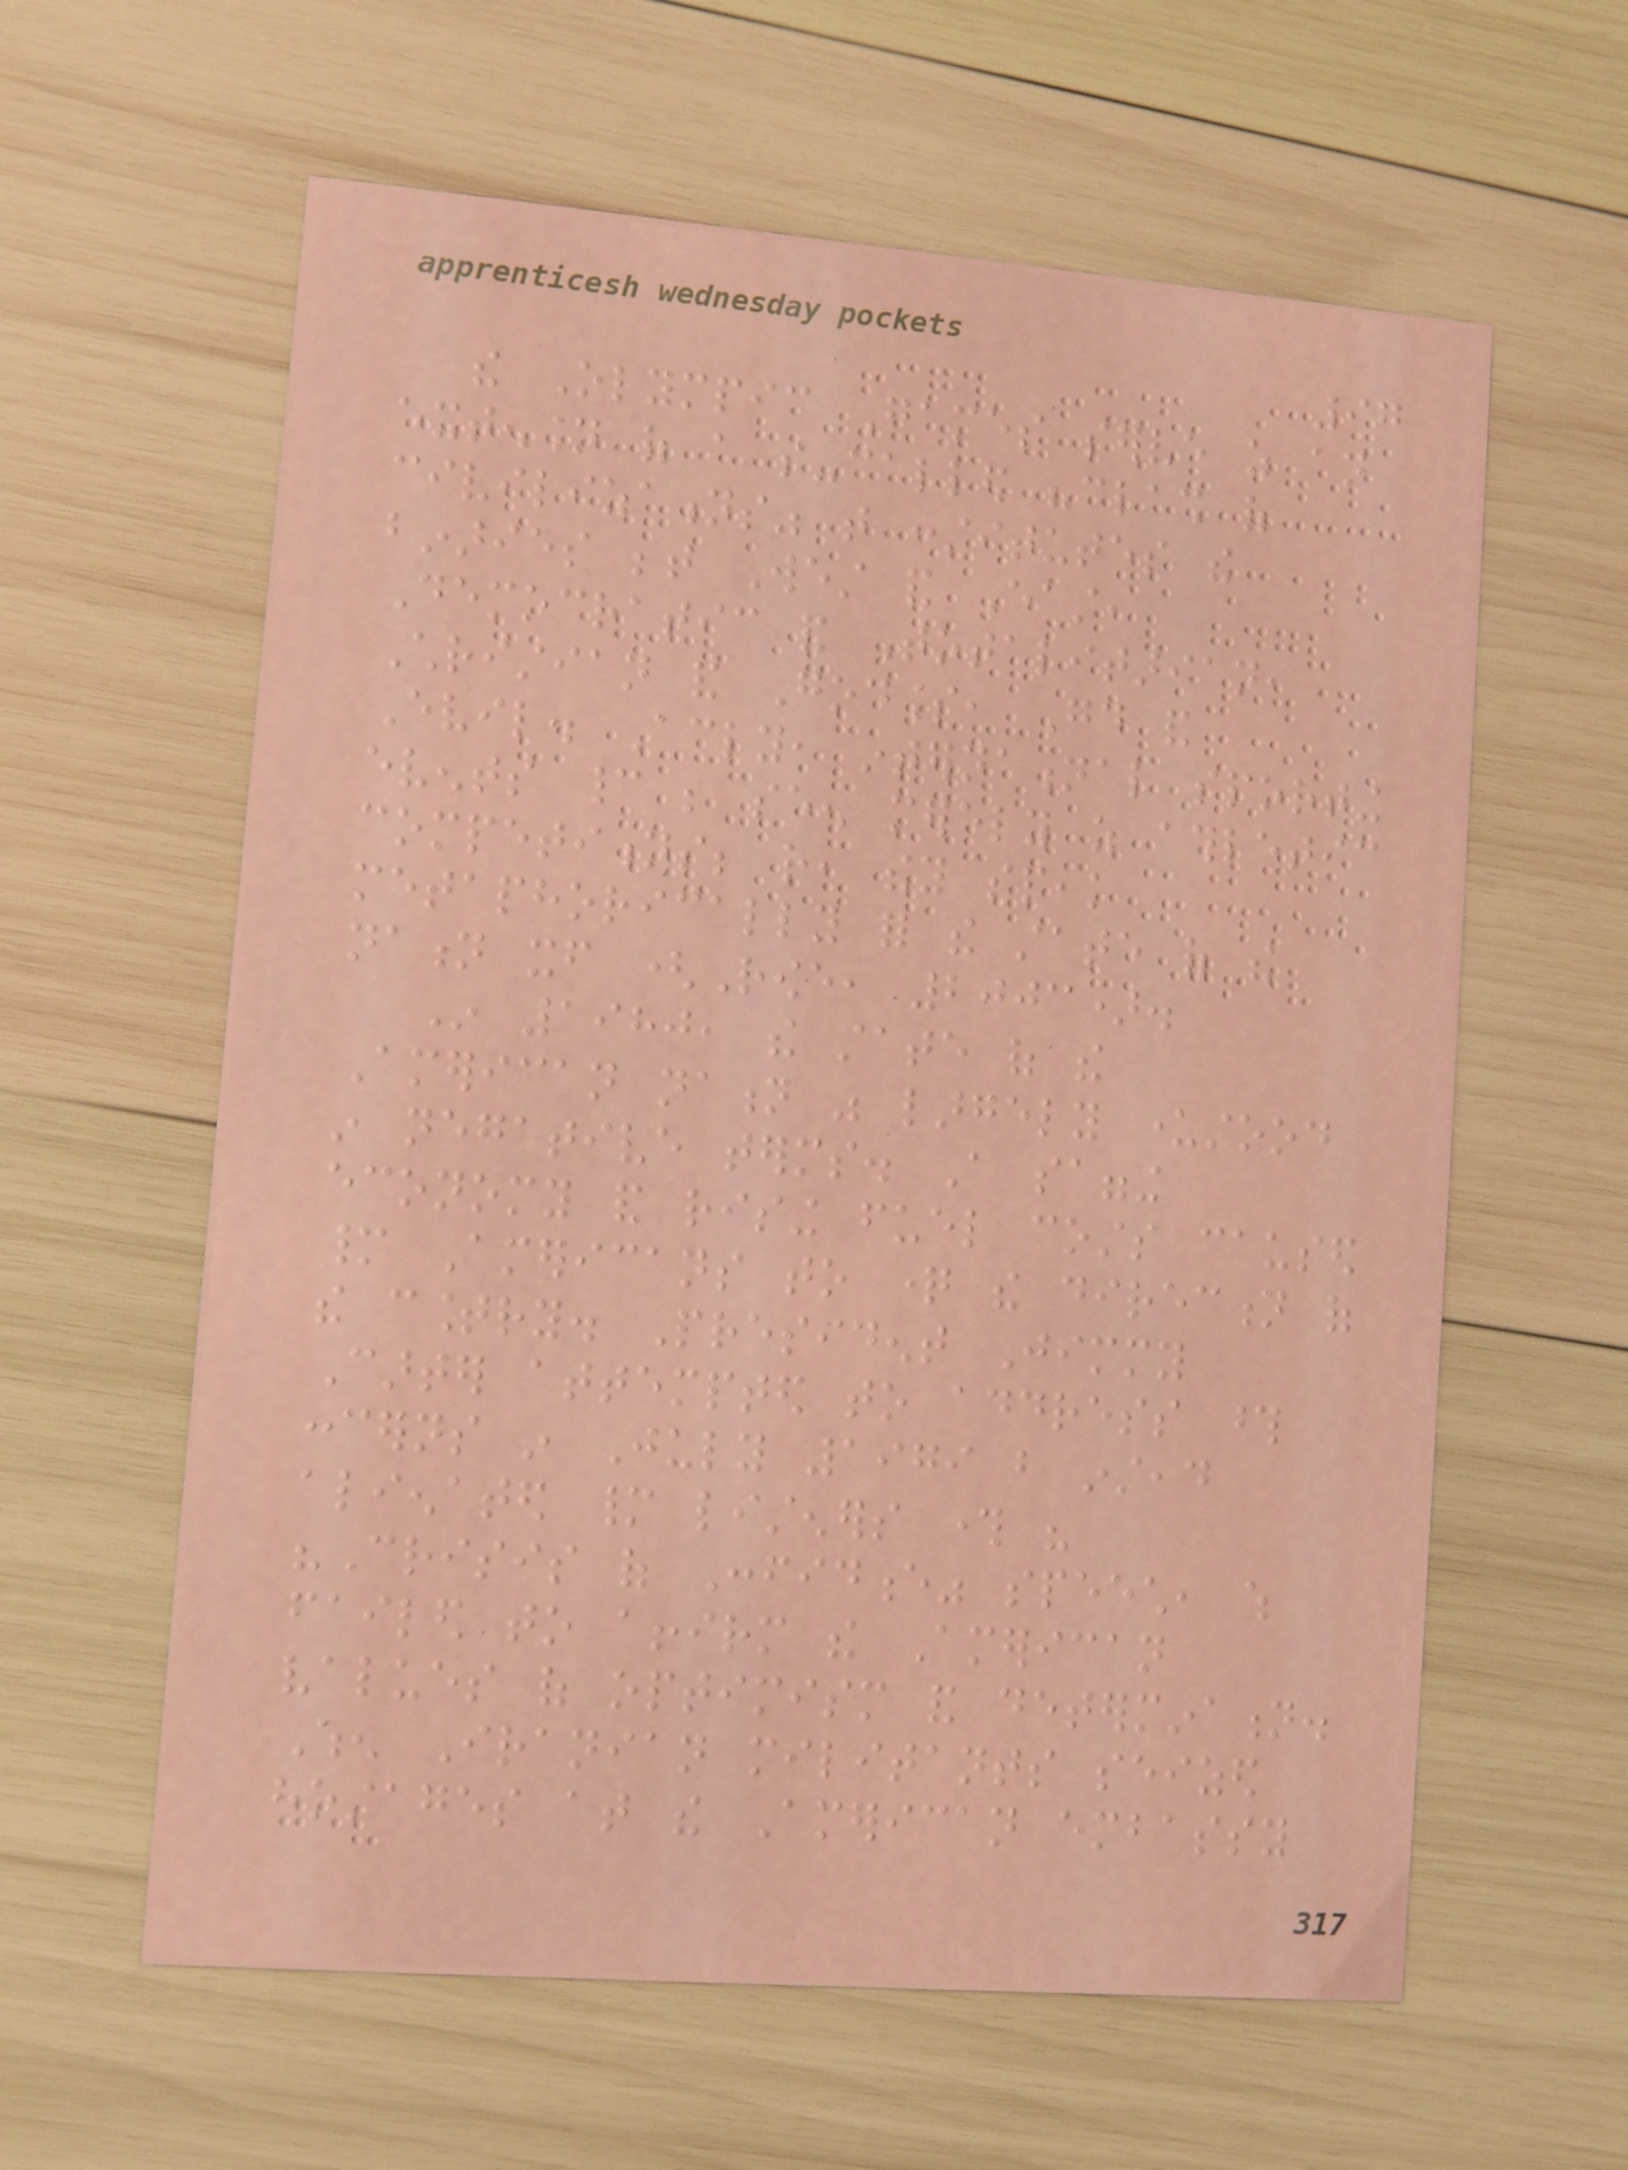97
the Olympic Games serve as an
extension of a so-called "clash of
civilizations" that constitutes the
binaries between West and East,
Democratic and Totalitarian,
Christian and Godless, Good and
Evil. Accordingly, international sporting
events cannot be seen merely as athletic
competitions; rather, they speak
metaphorically for the state of the
nation itself (Rowe, 2003).
In 1980, the state of the
American nation was largely understood
in negative terms. A sagging
economy and rising fuel costs caused
many Americans to question the direction of
the country. President Jimmy
Carter attempted to address those
concerns in July 1979 but instead
alienated many listeners through his
"Crisis of Confidence" speech, which
failed to affirm the American
values of optimism and determination.
When Iranian militants seized
hostages at the American embassy
